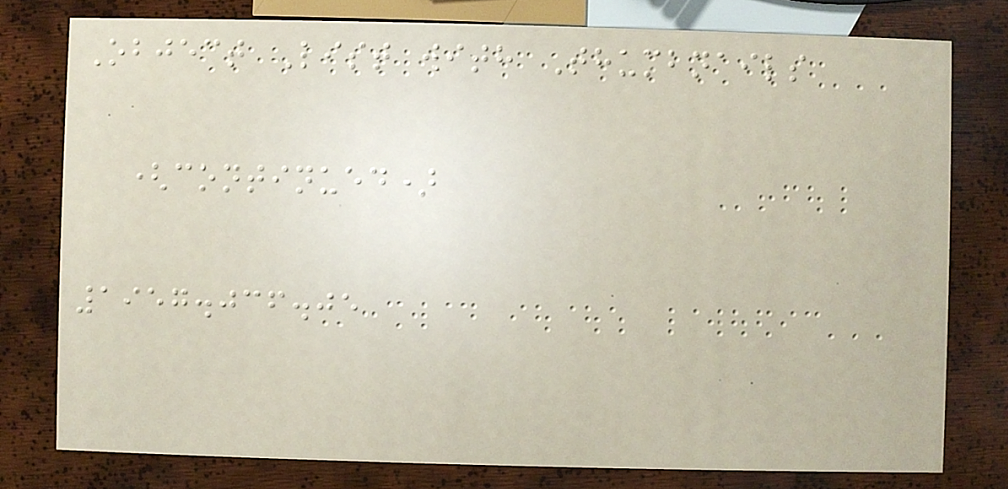Object List with Thumbnails
(continued)
1957.036.05
